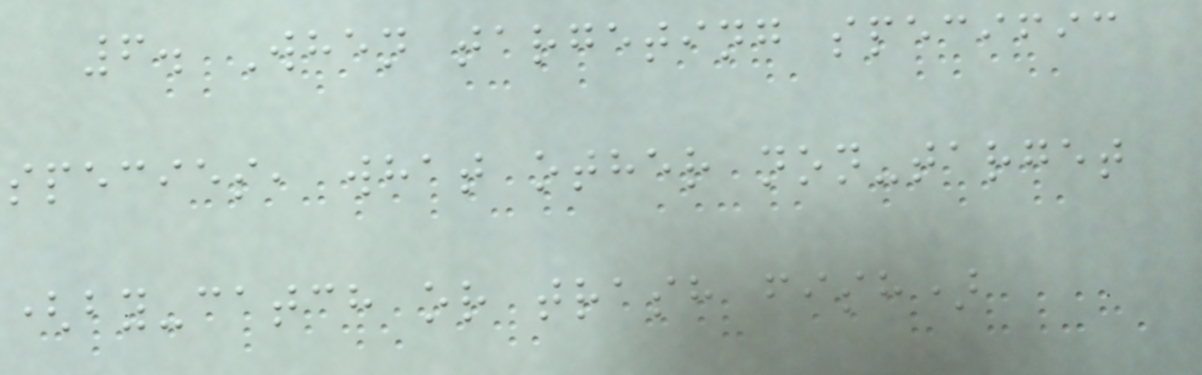6. When targeting specific
species, what other non-target
(by-catch or trash fish)
